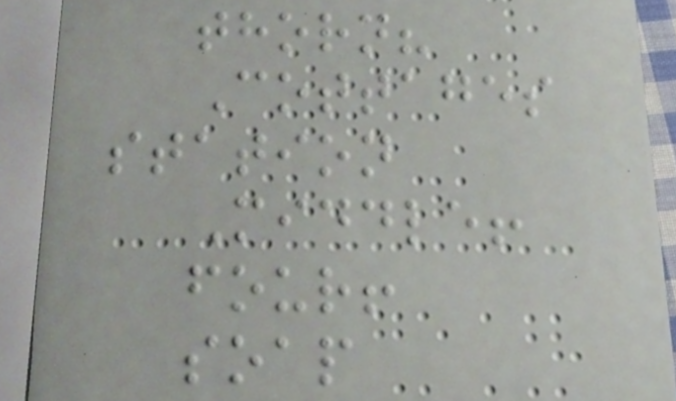thorn?
Cottages
station
Middle!
four!
soap
